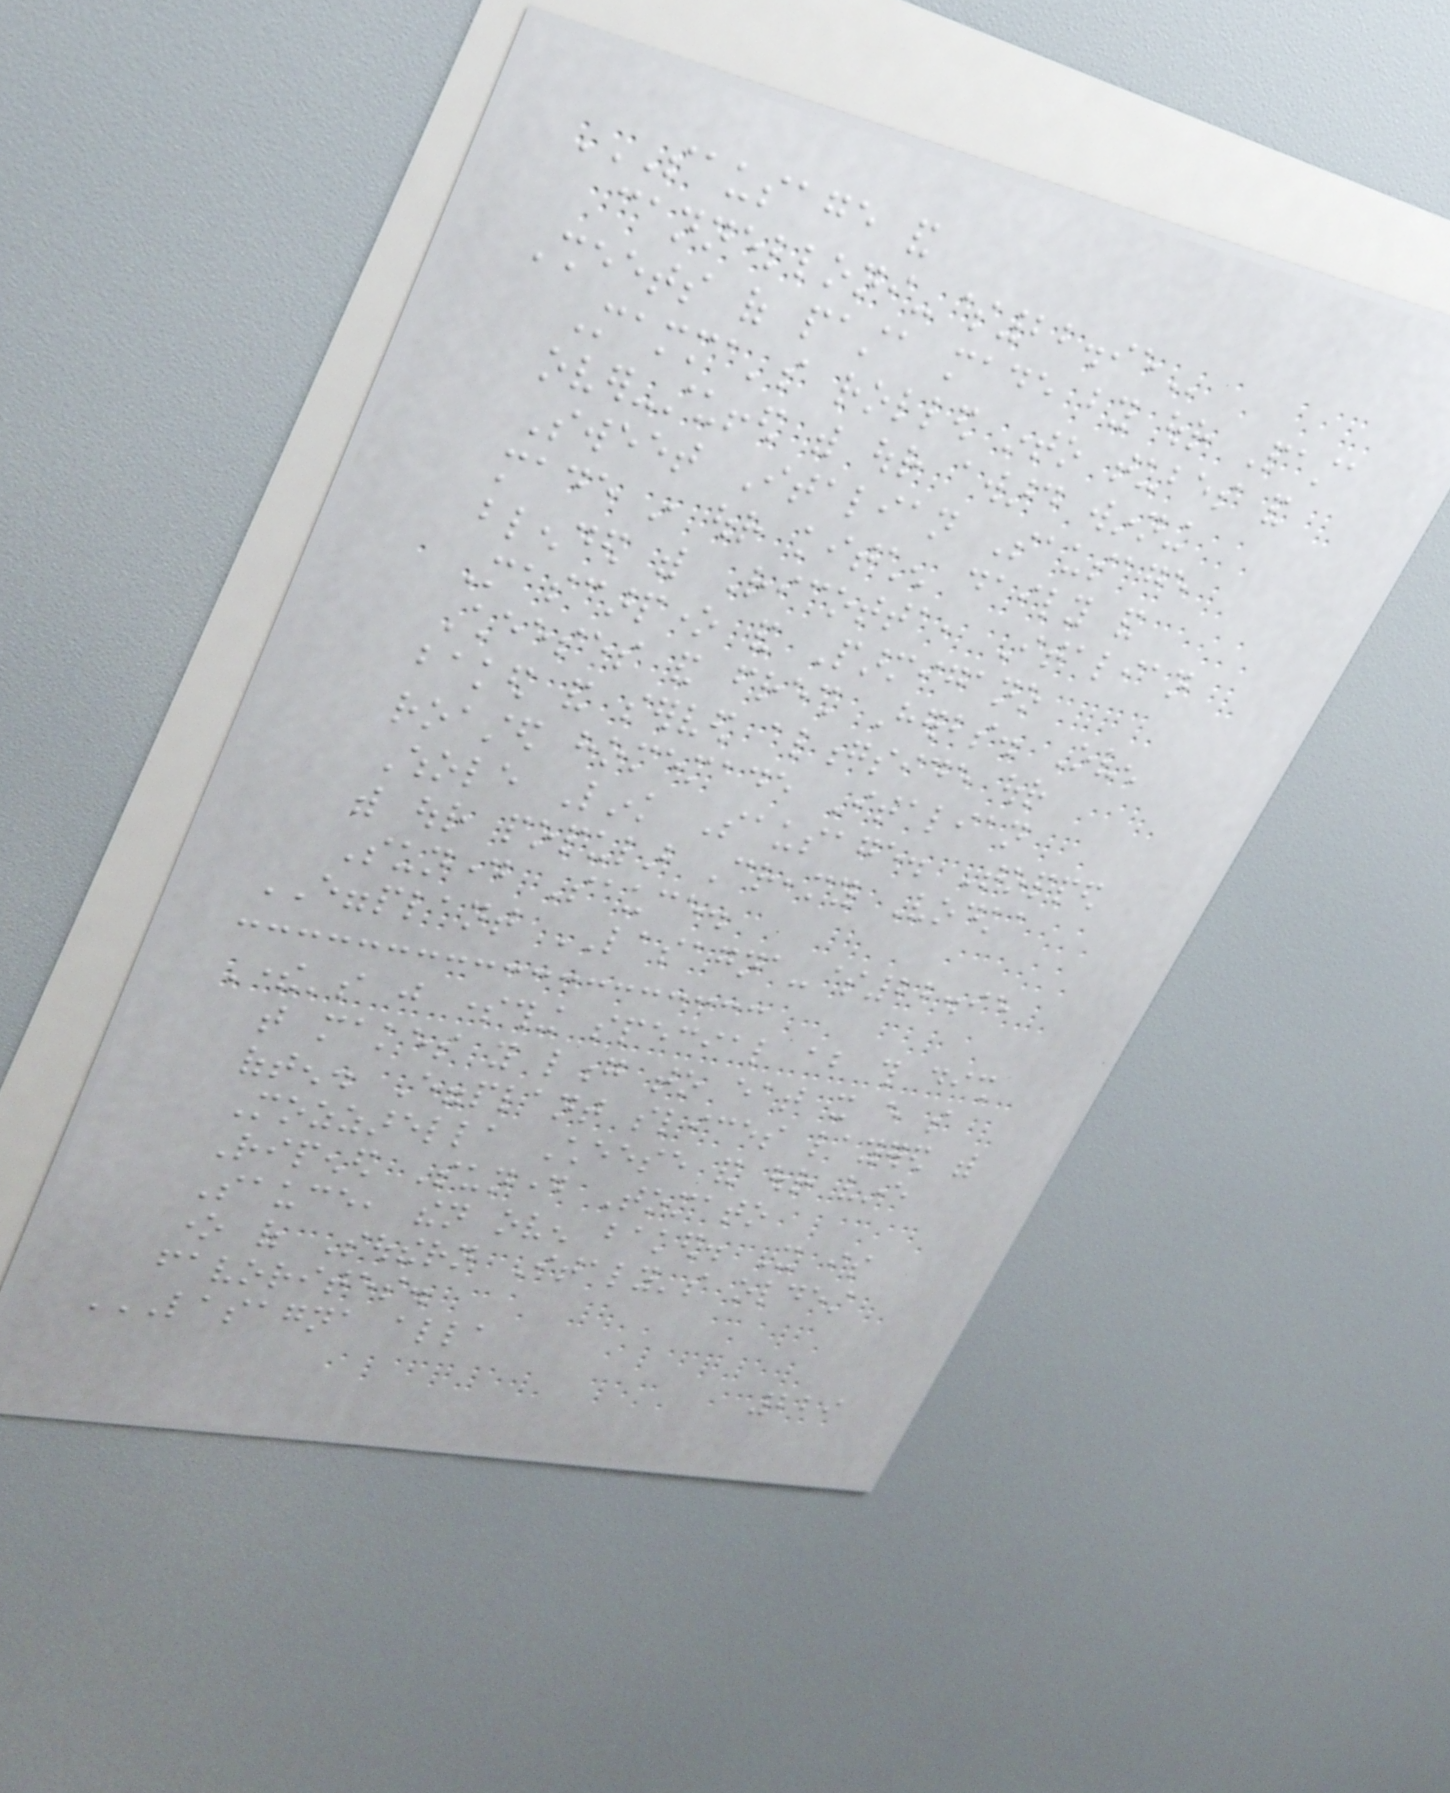SAUSAGE AND
CANNELLONI-$22.95
Sheets of pasta made by our Pasta
Mamma's rolled into tubes and
over-stuffed with our award winning
Sweet Italian Sausage
made in our kitchen daily and
blended with Ricotta, Italian
Mascarpone and Parmigano
Cheeses and fresh Herbs. Oven
baked and served alongside our
roasted homemade Italian
Whole Link Sausage. Topped
with our popular Creamy Vodka
Sunday Sauce.
EGGPLANT LASAGNA-$22.95
There's just something special about this dish
that makes you long to eat it every so
often. Eggplant slices layered with
Mozzarella Cheese and our vine
Ripened Sunday Tomato
Sauce, then oven baked. It is
one of Southern Italy's oldest
favorites.
LASAGNA ALLA
229
